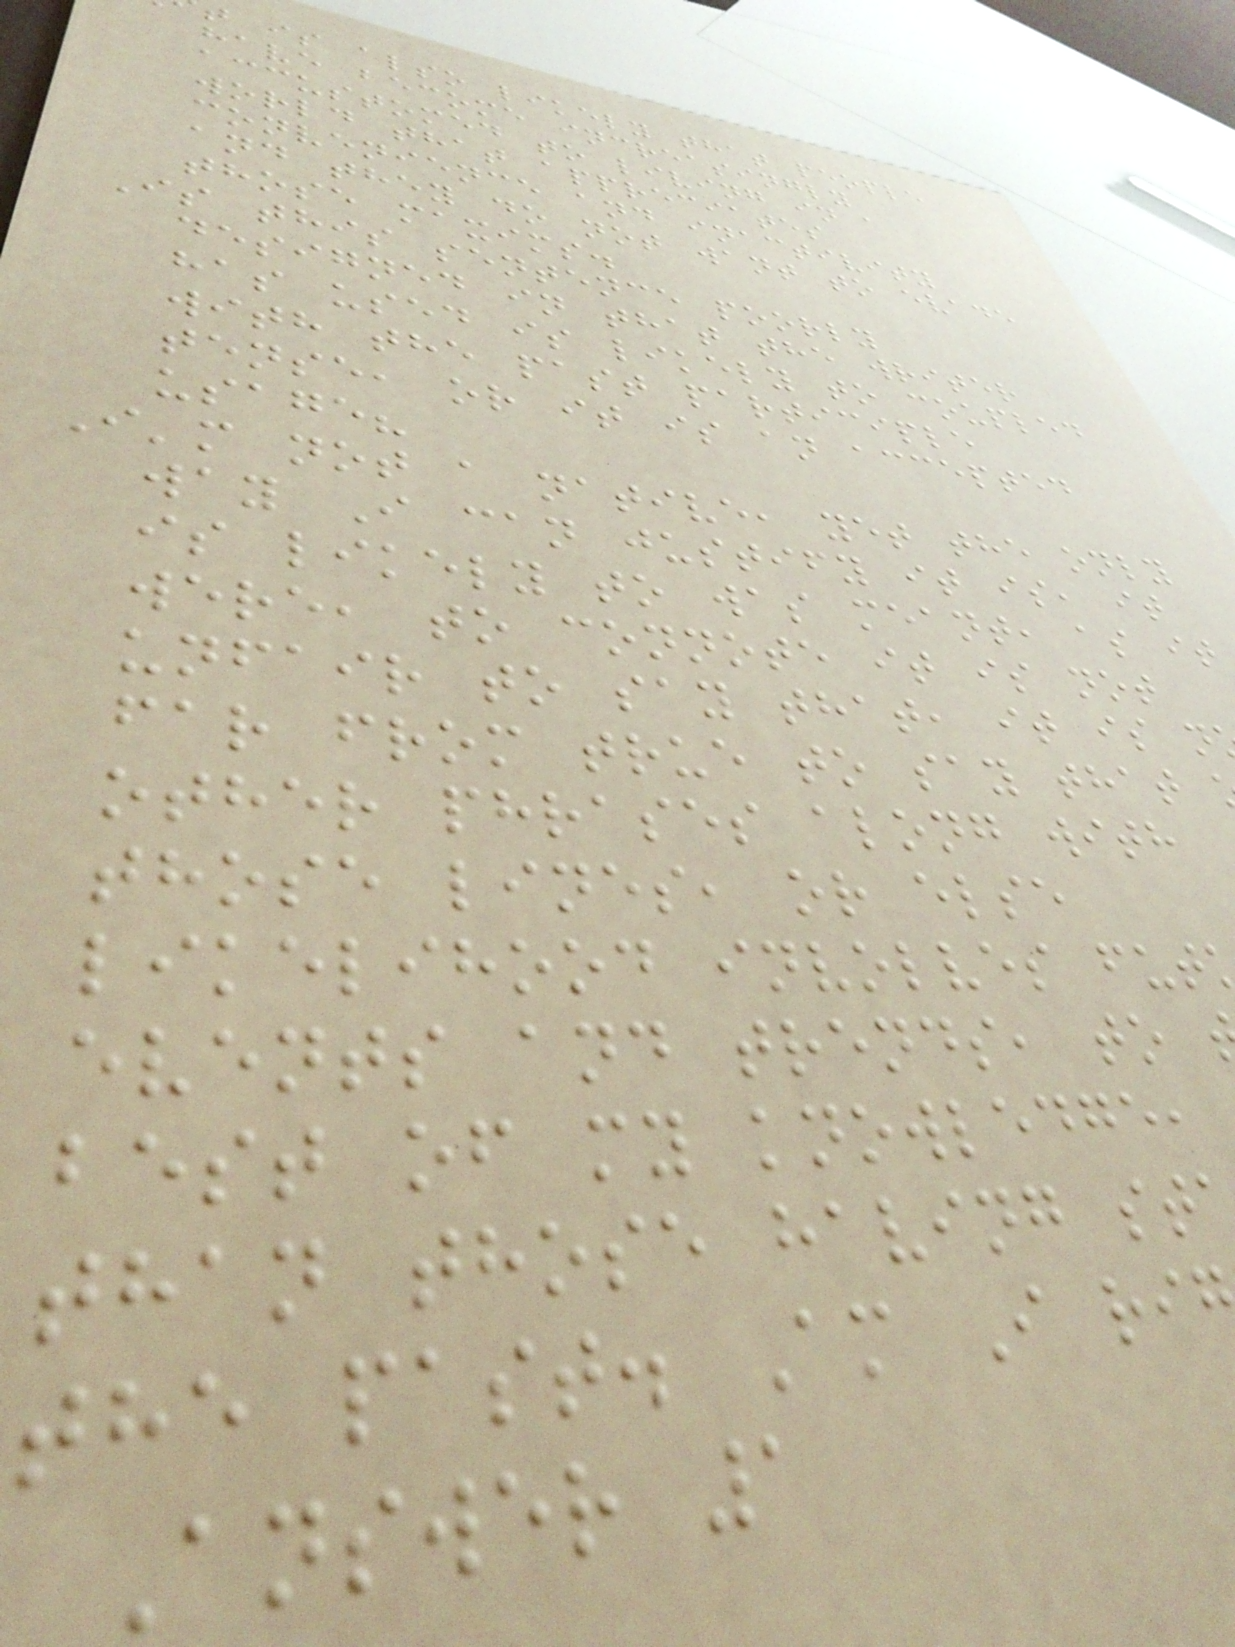t is also likely that people
have become increasingly
accustomed to living in a
world that appreciates
convenience and inactivity
and they do not want to evade
those maxims.
Is this sentence poorly
designed in that the writer
has used is likely to coupled
with the past participle
tense, or it is an accepted
usage?
I'm not a native, yet the only
way I can justify it is, it
is likely to was meant, as it
were, to connote it is not
unfair to say that, it is n
far from true to say that
other phrases along with
those lines, or else
likelihood involves fut
events and trends, to
best of my knowledge,
than those having st
the past. Am I ri
Answer 1
